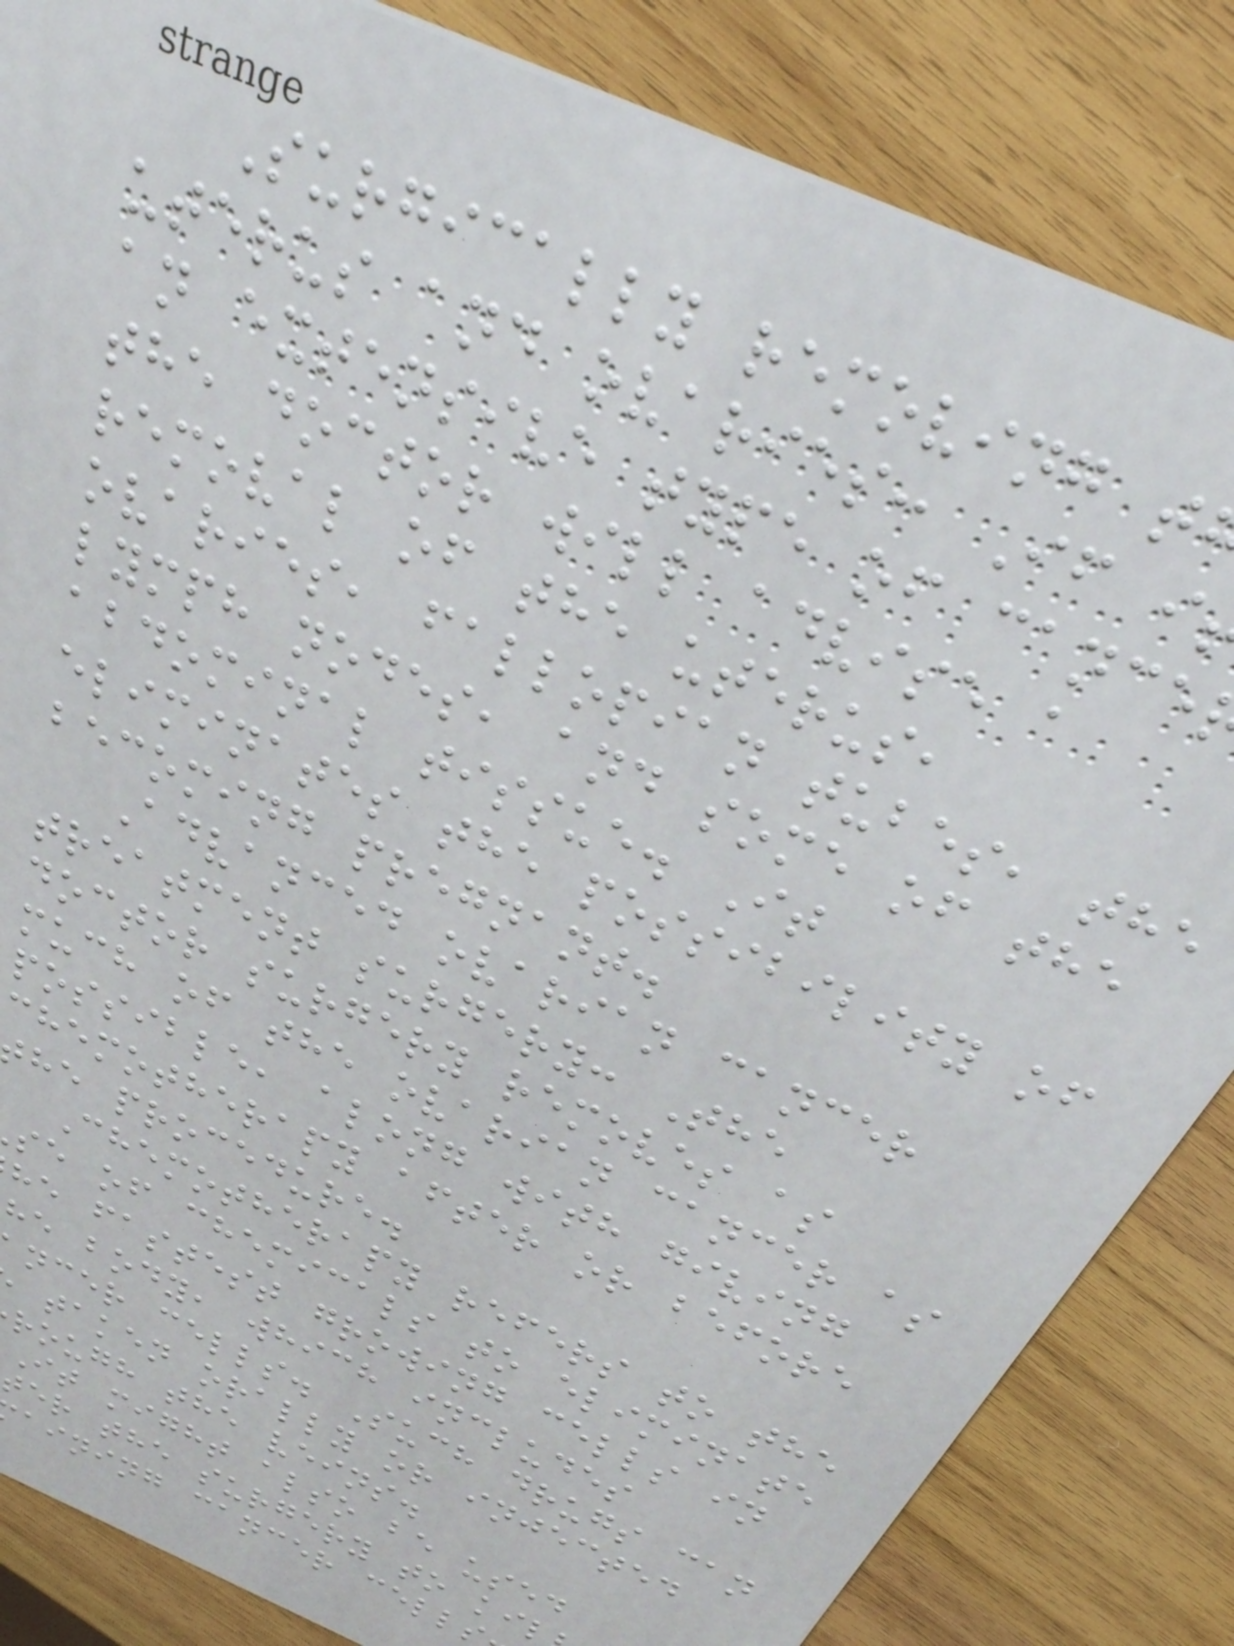Surgically removing t
uterus and ovaries: If i
an extensive type of cance
the doctor will advise a
removal of the uterus,
ovaries, fallopian tubes, the
lymph nodes, and some of the
abdominal tissue. It
eliminates the possibility of
becoming pregnant.
Advanced ovarian cancer
treatment surgery: The
doctor surgery removes as
much of the ovarian cancer as
possible, along with giving
chemotherapy after or before
he procedure.
Chemotherapy refers to the
se of chemicals to eliminate
he fastest growing cells in
he body, which includes
ncer cells. Such drugs can
taken orally or injected
rough the veins.
It might also be used
ter the surgery to ki
aining cancer cell
